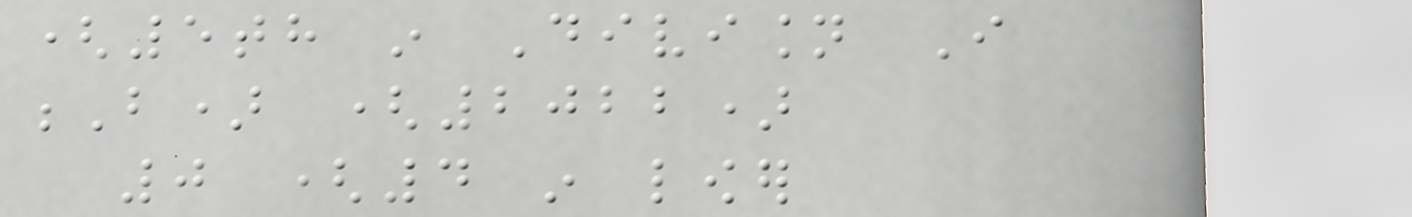(5th in Division I
B) (2022)
0 (4 in lower
